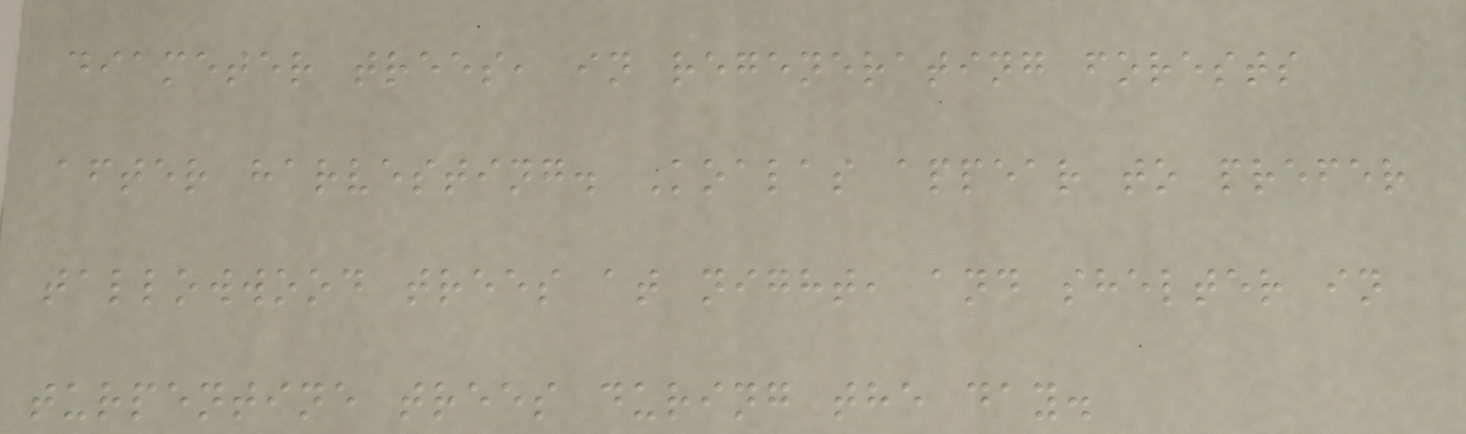diameter trees, in regenerating forests
after harvesting. Koalas appear to prefer
tallowwood trees at night, and shelter in
turpentine trees during the day.
